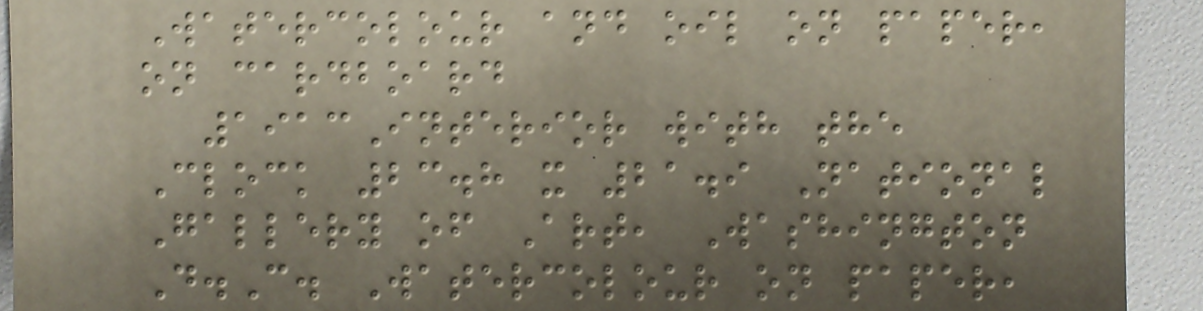Watercolour and oil on paper,
on cardboard
1913Interior with the
Clock 23.8 x 21.9 National
Gallery of Art, Washington
D.C. Watercolour on paper,
